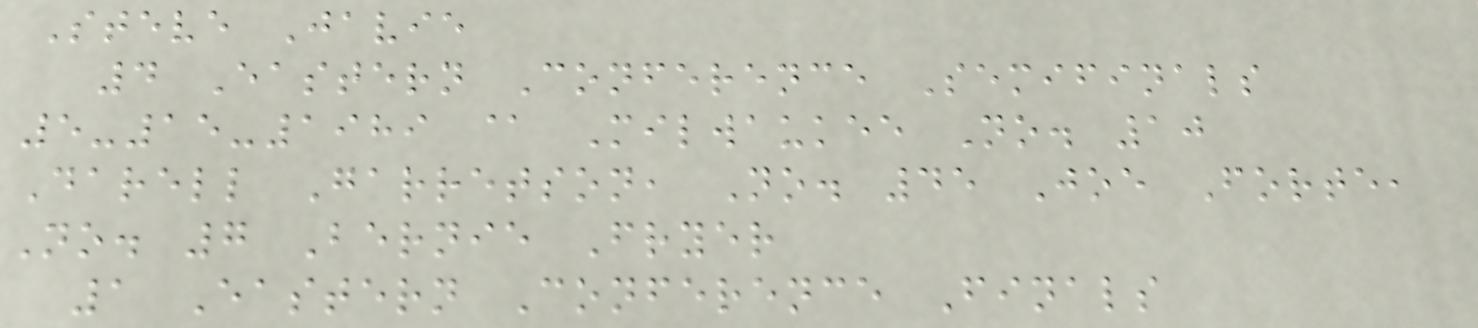Steve Javie
4 Eastern Conference Semifinals
5-15-1989 @ Milwaukee No. 10
Darell Garretson, No. 45 Joe Forte,
No. 7 Bernie Fryer
1 Eastern Conference Finals
